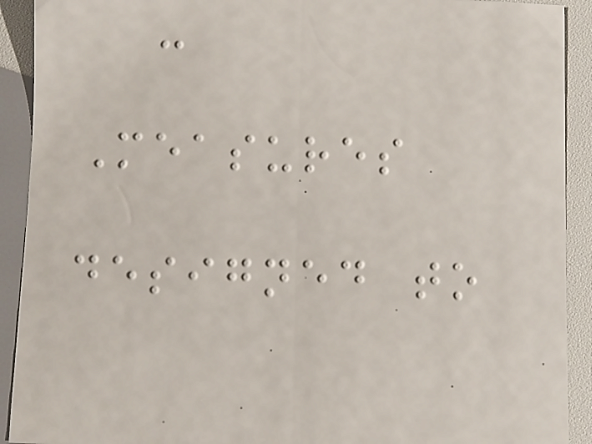-
Measures
designed to
